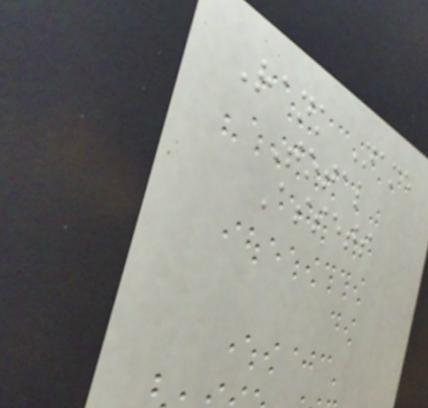Rank Name
Total
Assets
